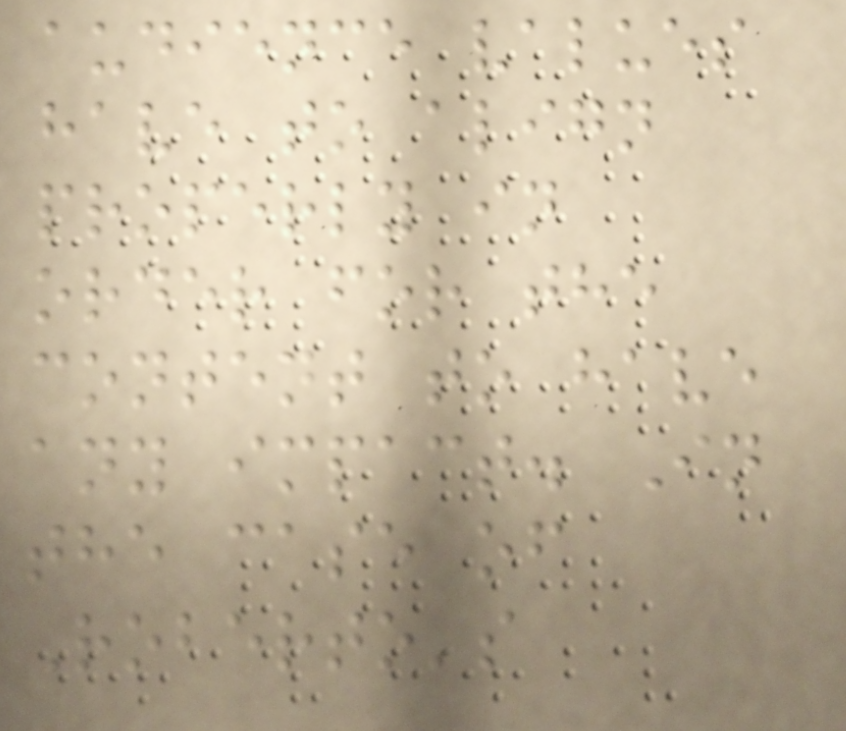audience values
have to align
properly in
order for the
content to have
any impact. In
the case of
Roberto's
